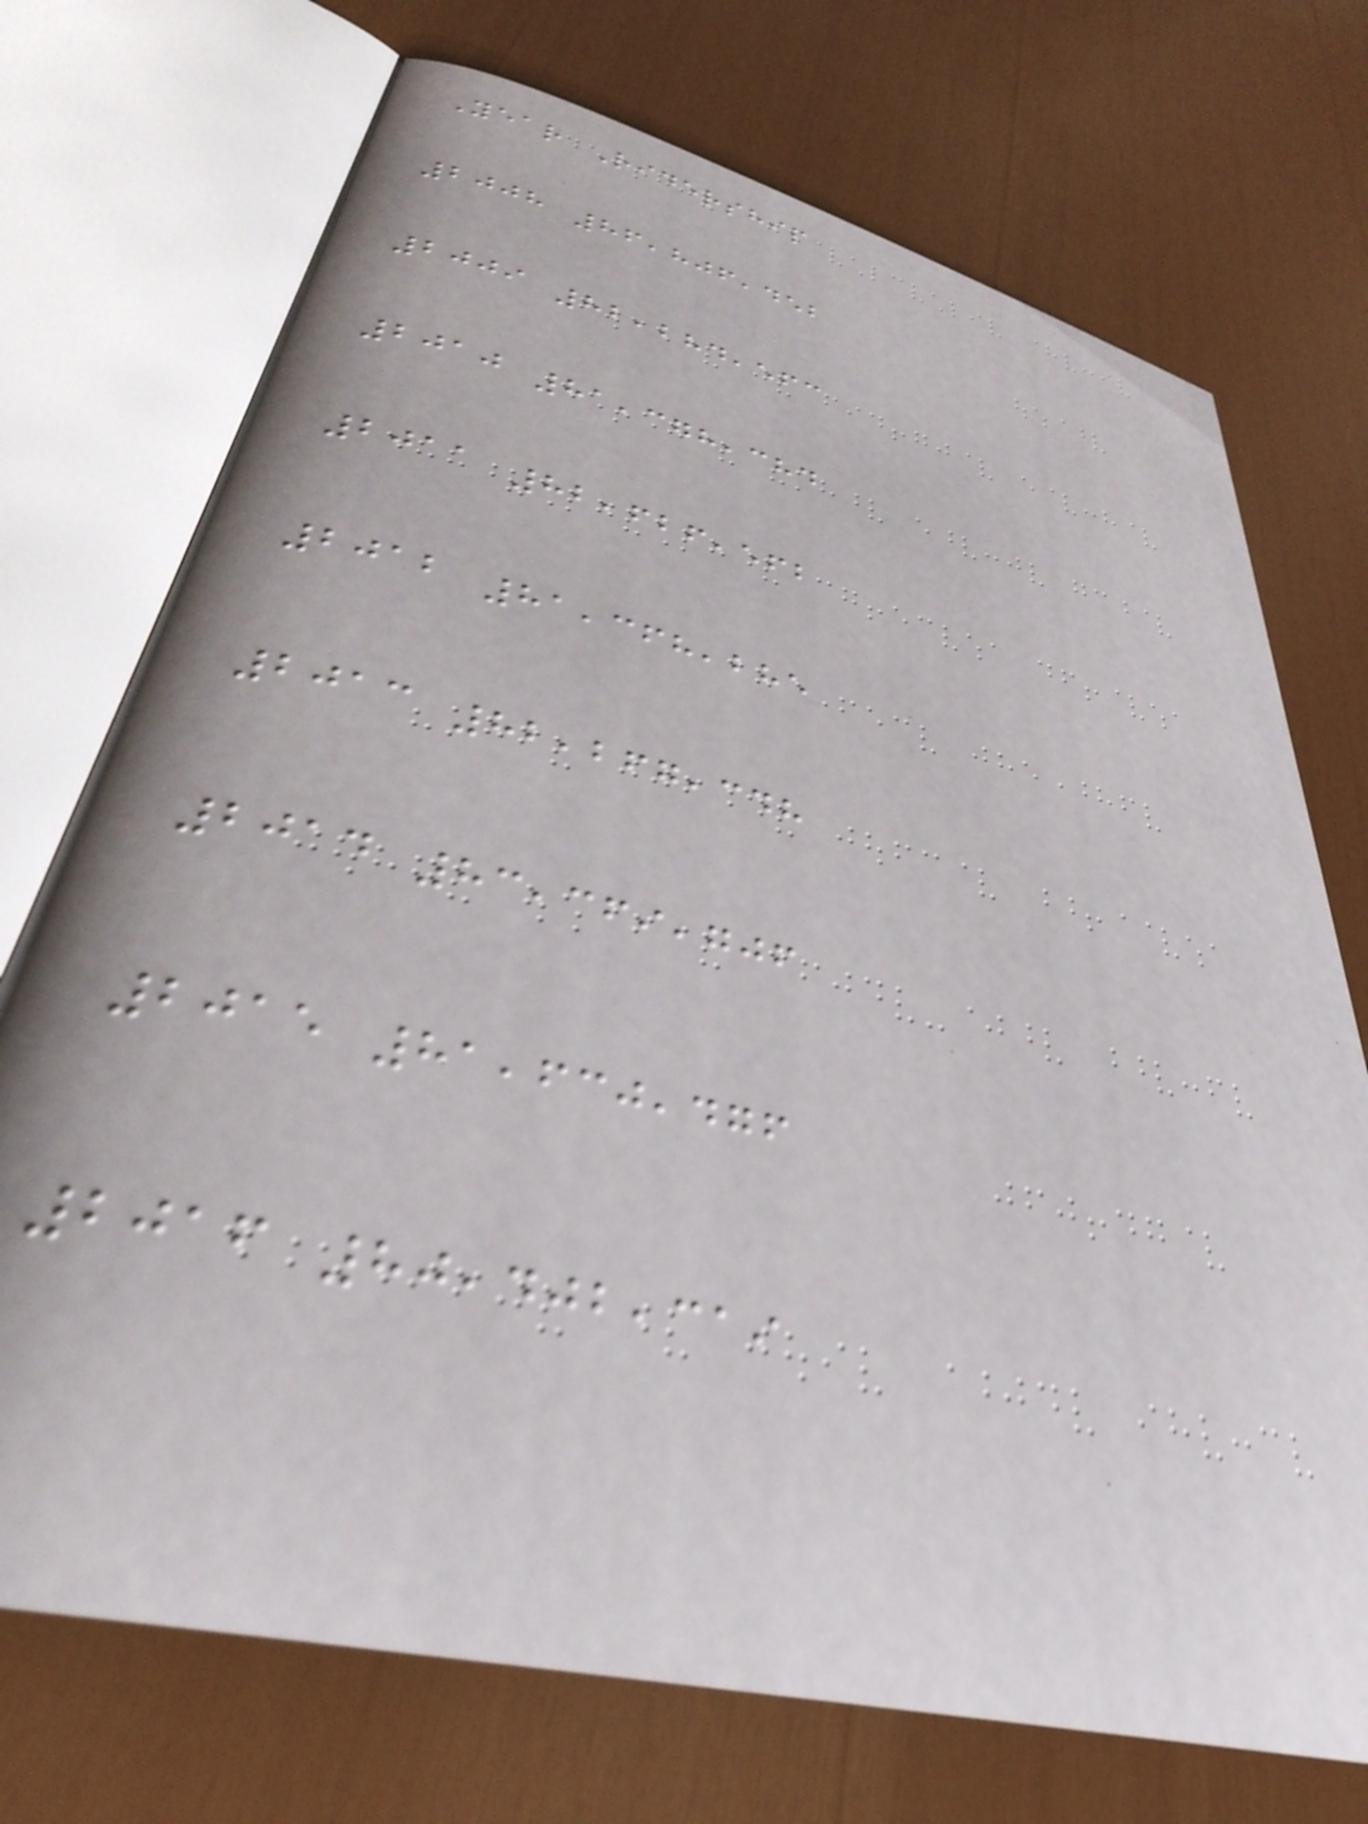Year Ridership
2008 86,806,452
2009 82,284,563
2010 81,378,384
2011 82,626,562
2012 81,368,285
2013 82,267,348
2014 83,369,706
2015 81,630,476
2016 80,402,319
